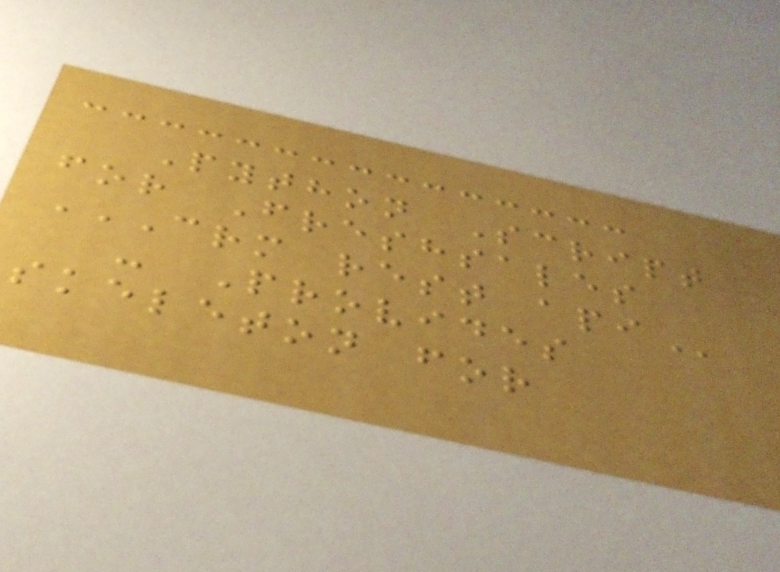Python Script
for Freshsales
CRM REST API
- Provides
skeleton for
